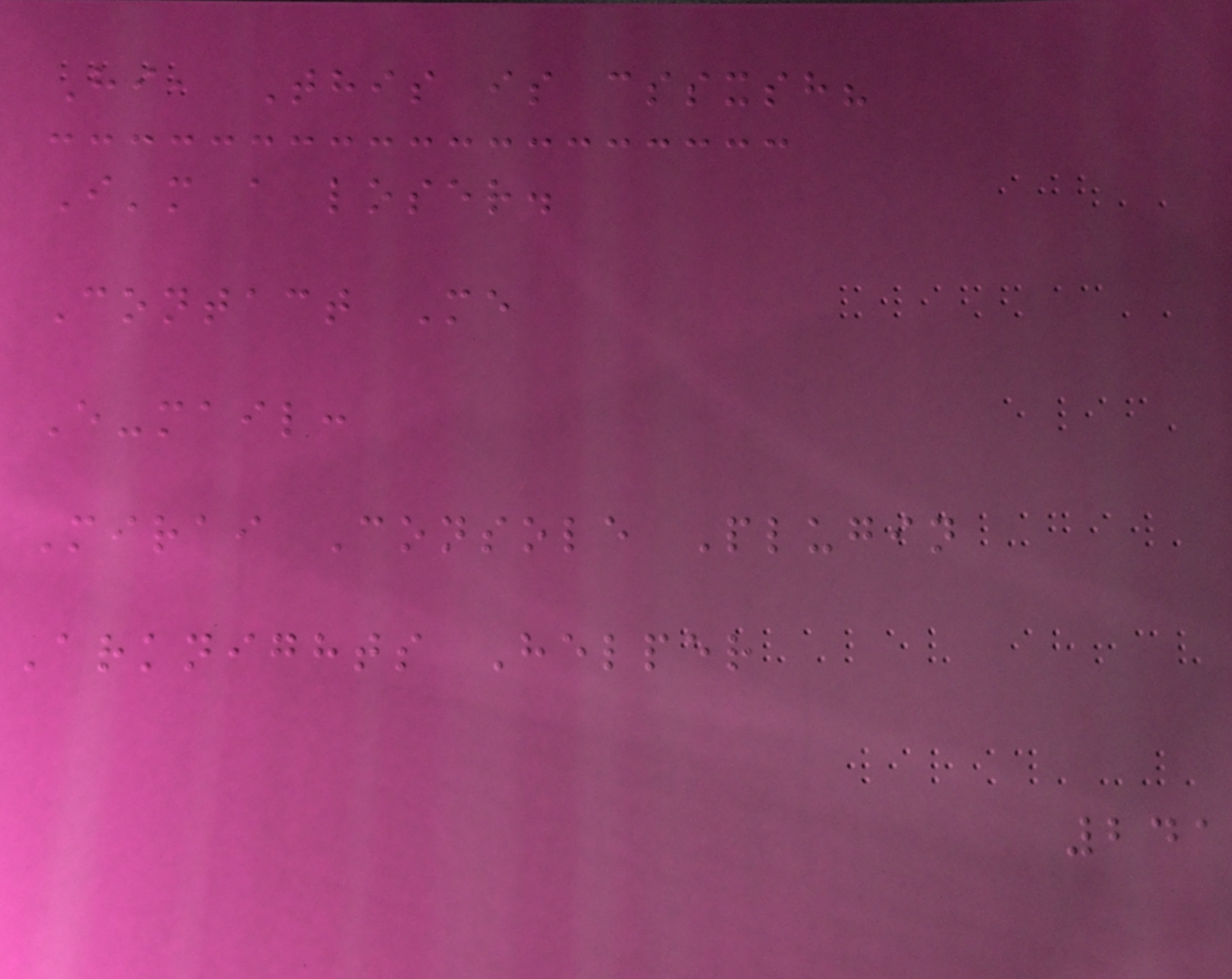Hi, This is cssxsh?
I'm a loser.
Contact Me
E-mail:
Mirai Console Plugin
Arknights Helper
241
